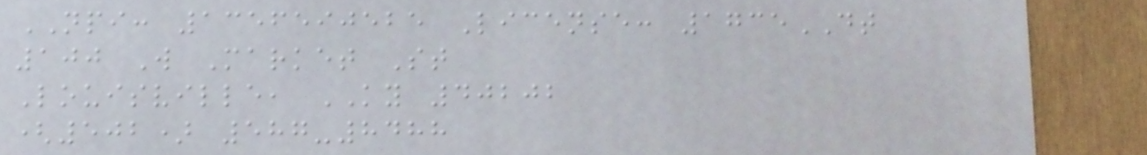NPI: 1356590525 License: 1735DT
100 W Market St
Louisville, KY 40202
(502) 587-8488
